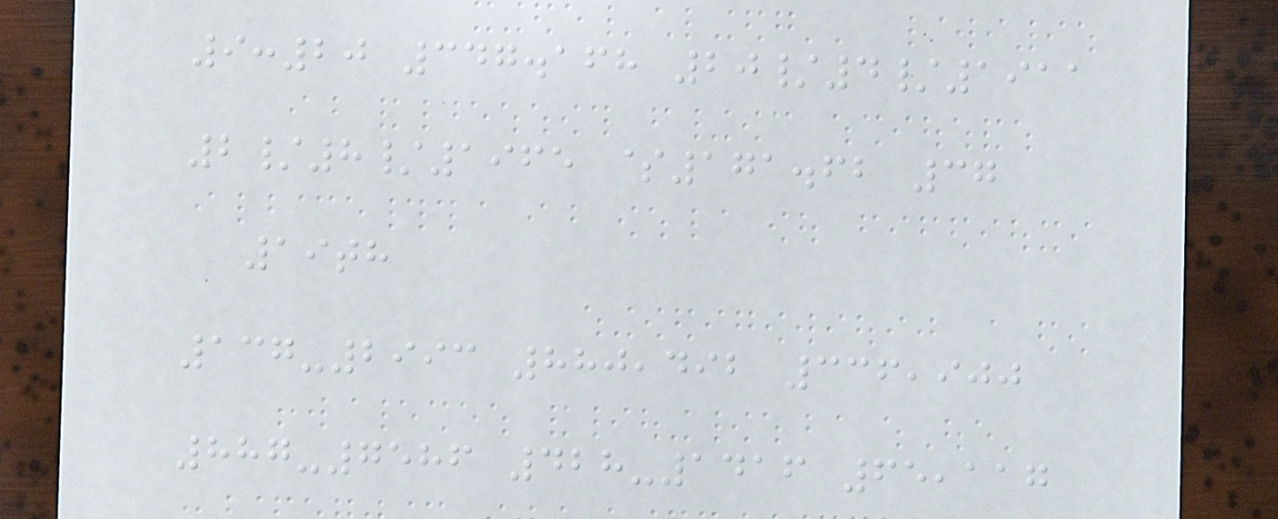9:20 347.168 20/4/1911
2/8/1965 $171.62 37
19th
137-2993 880,492 336,900
887-7586 428-1416 65,117
